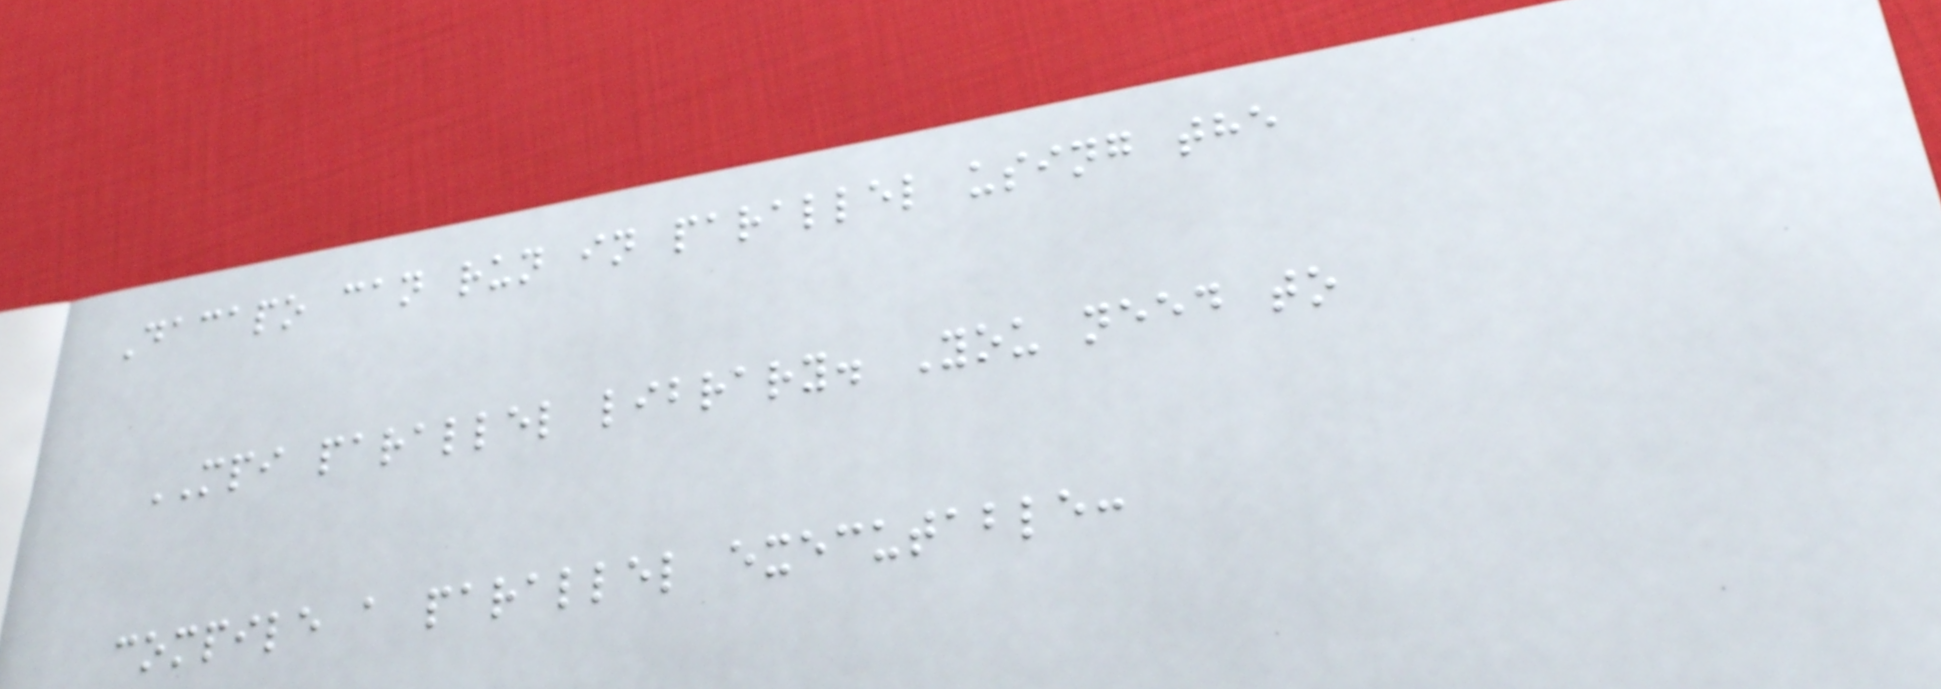Dacapo can run in parallel using the
MPI parallel library. You need to
compile a parallel executable:
